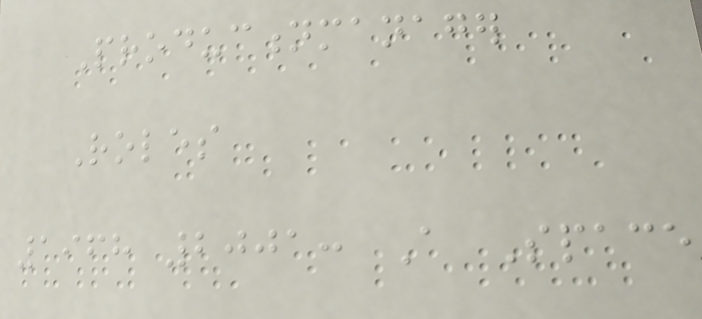Productionmanager
Roles
1968 2001: A Space
